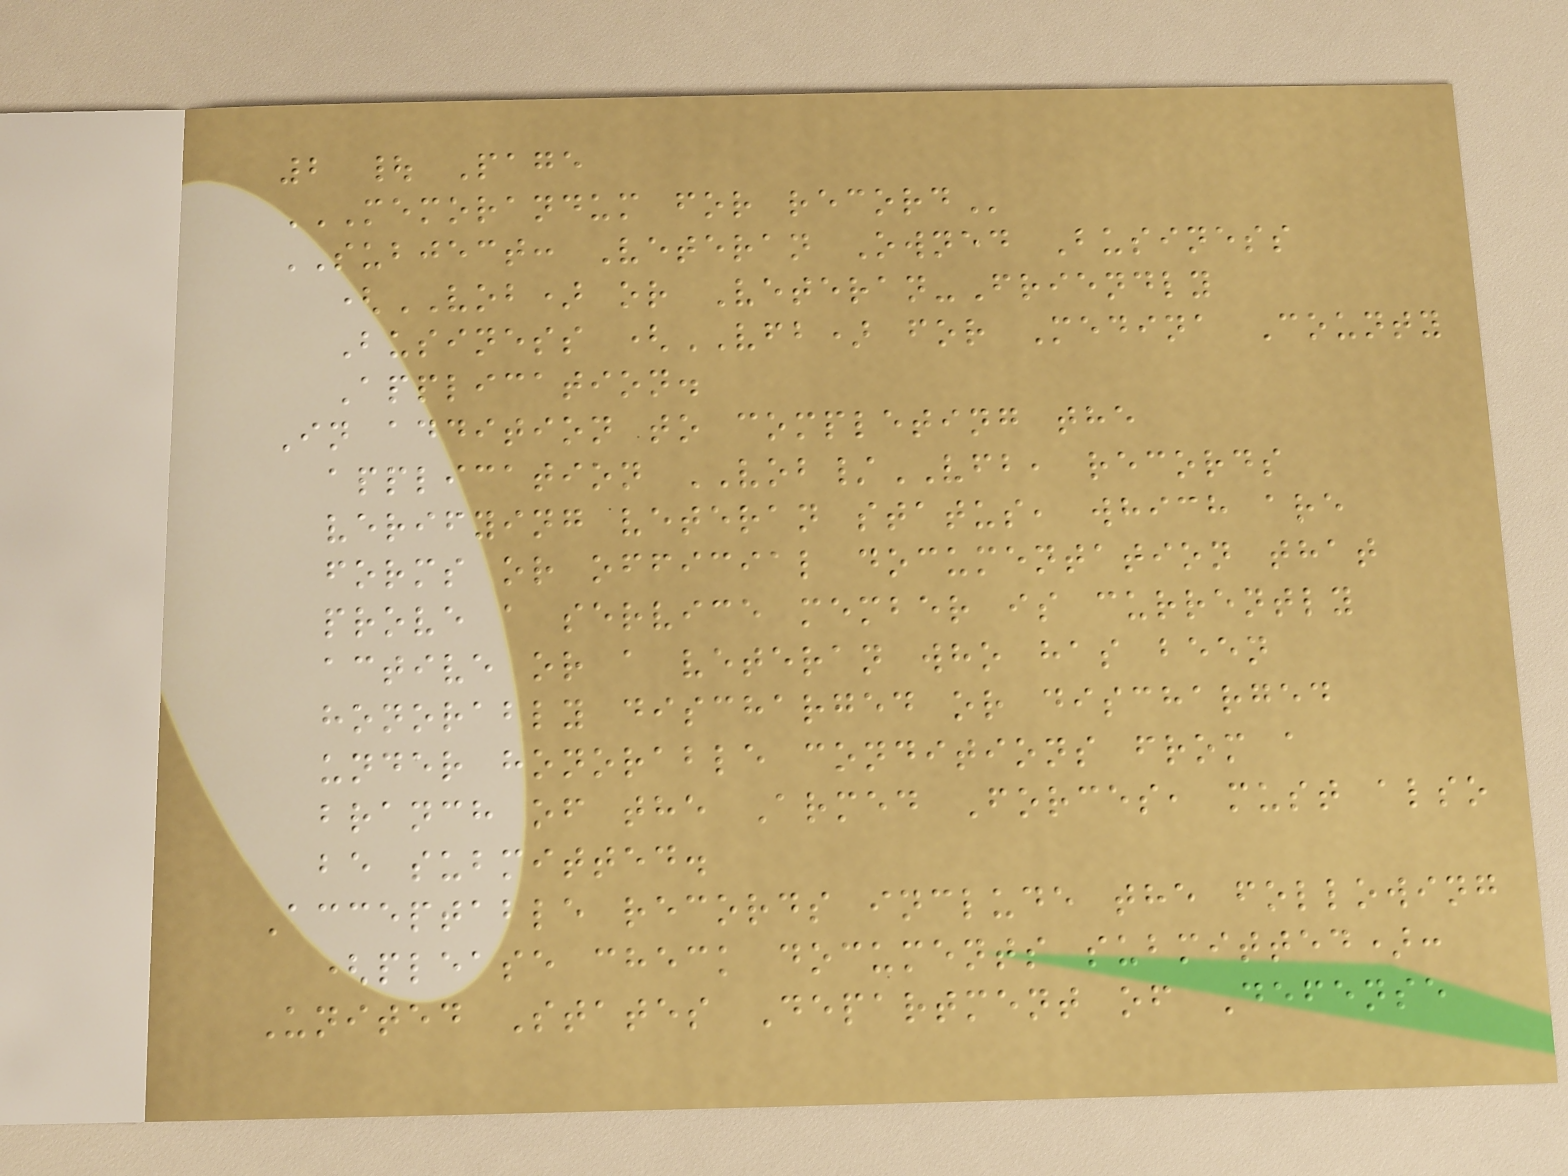2 | Page
MEMORANDUM FOR RECORD
SUBJECT: Veteran Owned Business
(VOB) or Veteran-Friendly
Business (VFB) for Medina County
Application.
In addition to completing the
application VOB/VFB, records
verifying veteran status, which are
forms or official documentation that
prove a service member is currently
active or a veteran who has been
honorably discharged or discharged
under honorable conditions from a
branch of the Armed Forces, must also
be submitted.
Acceptable records include the following
(please check documents submitted):
United States Department of Defense
